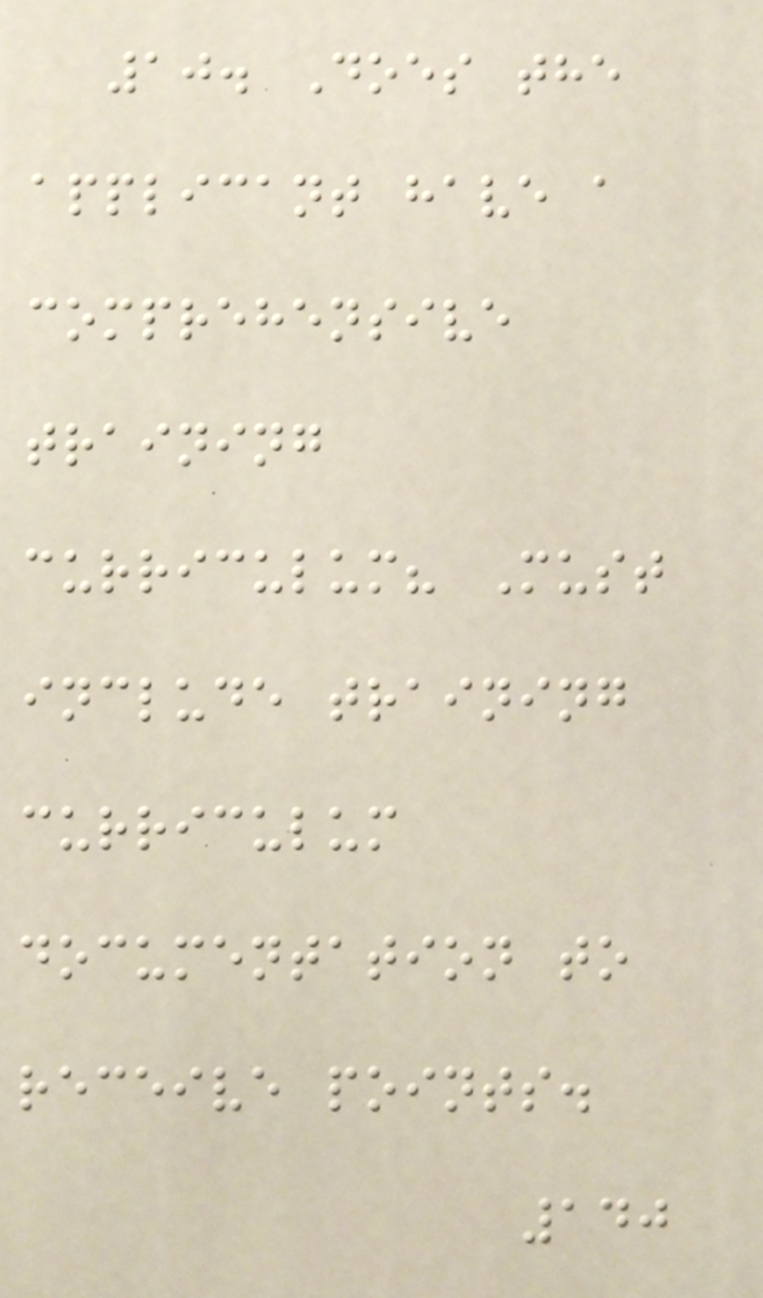10. Does the
applicant have a
comprehensive
training
curriculum? Must
include training
curriculum
documentation to
receive points.
140
